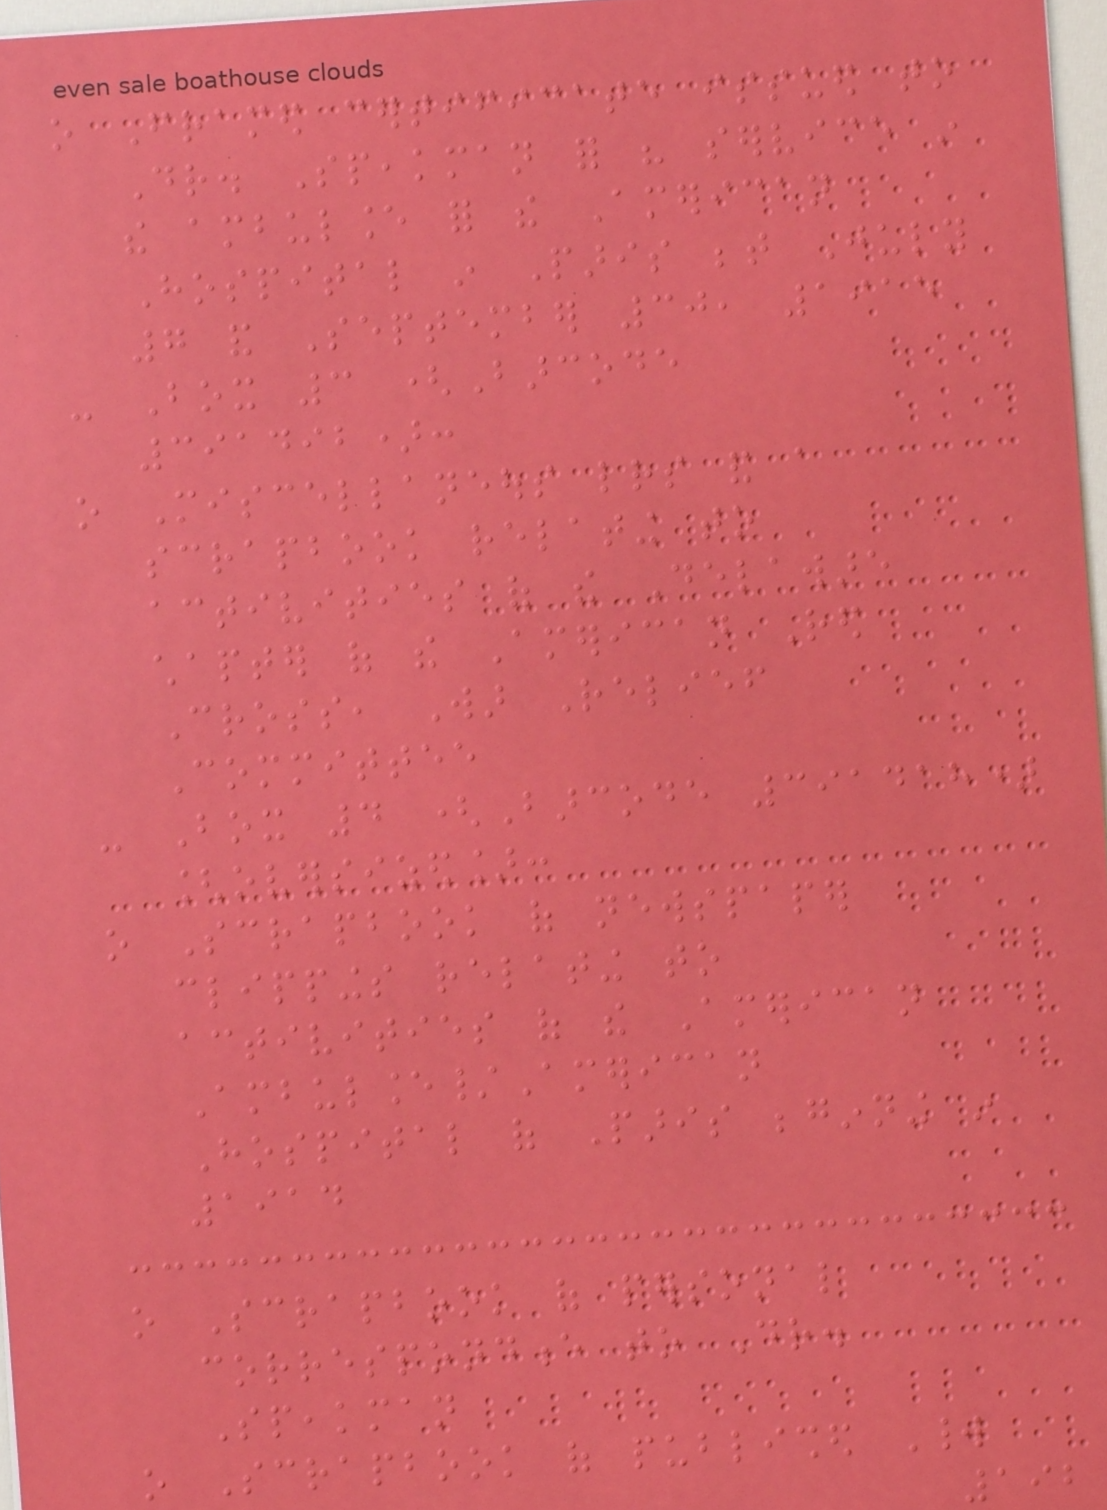o Framed certificate issued to
Dr. Speakman for his service in
the ambulance for the American
Hospital in Paris between July
7 and September 30, 1915
- Box 3 (Barcode
391492):
o Miscellaneous letters and a
scrapbook relating to
activities of the Delaware
chapter of the American Red
Cross, War Relief
Committee
- Box 4 (Barcode 391418)
[oversized]:
o Scrapbook of newspaper
clippings relating to
activities of the American
Ambulance/American
Hospital of Paris beginning in
1914
o Scrapbook of personal
correspondence to Dr.
Speakman
o Scrapbook of published World
192
